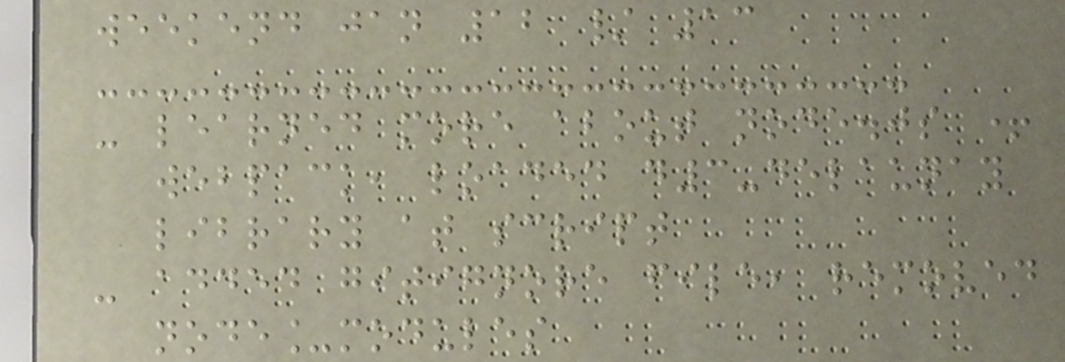weekend jan 12 / 13
- learned more about node.js +
webpack, loaded d3-delaunay
library at script
- added gitignore file, removed
node_modules
